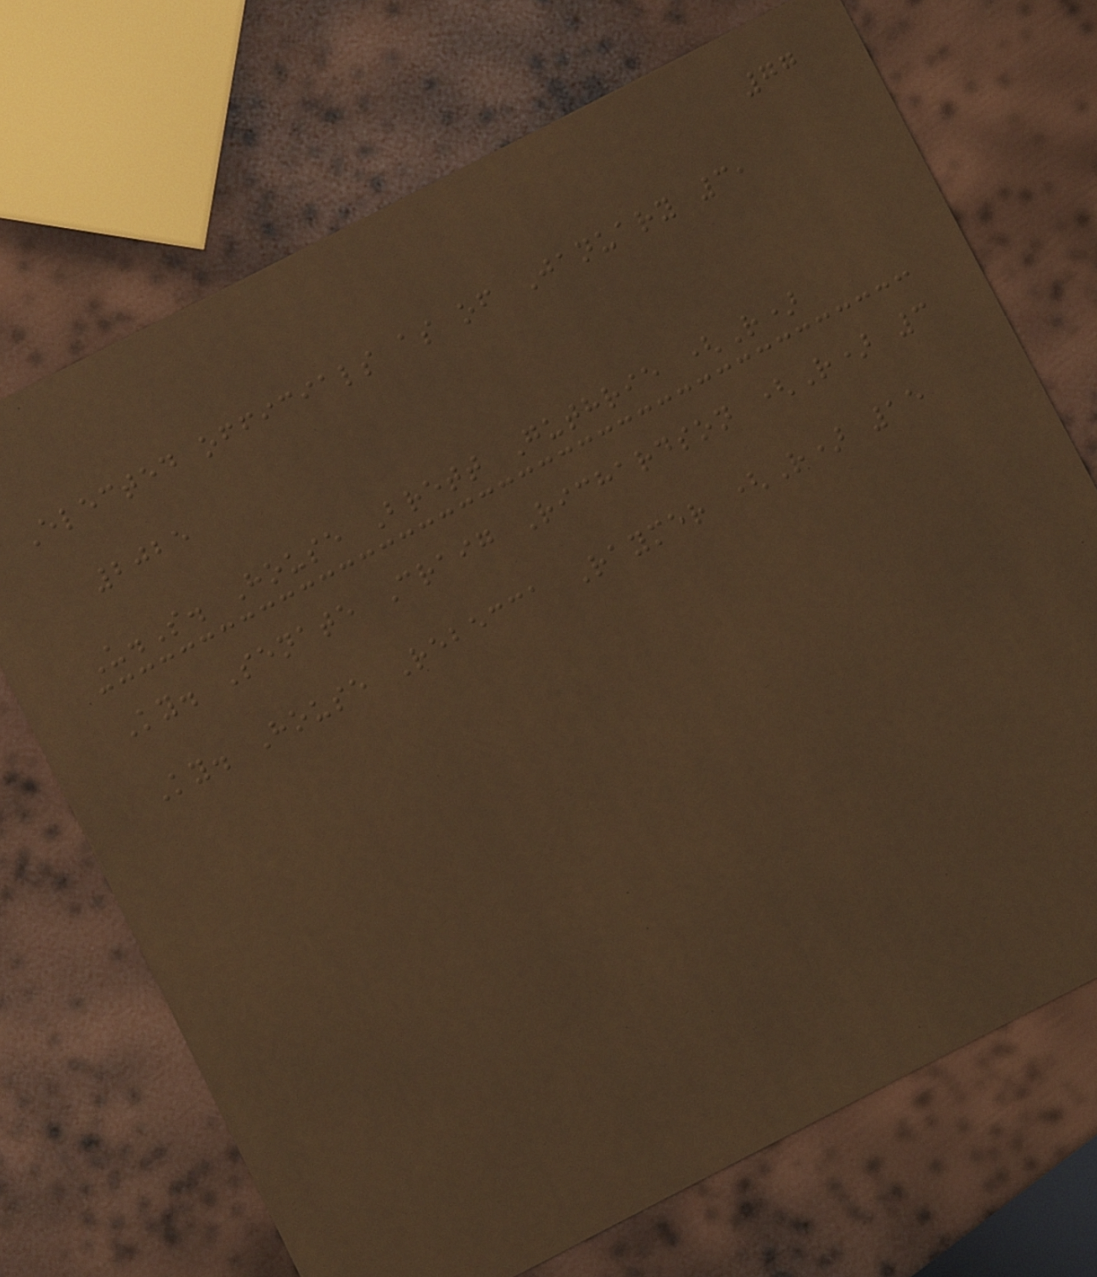77
Elected officials as of January 3,
2025
U.S. House Brett Guthrie (R)
Ky. Senate Craig Richardson (R) 3
Ky. House Rebecca Raymer (R) 15
